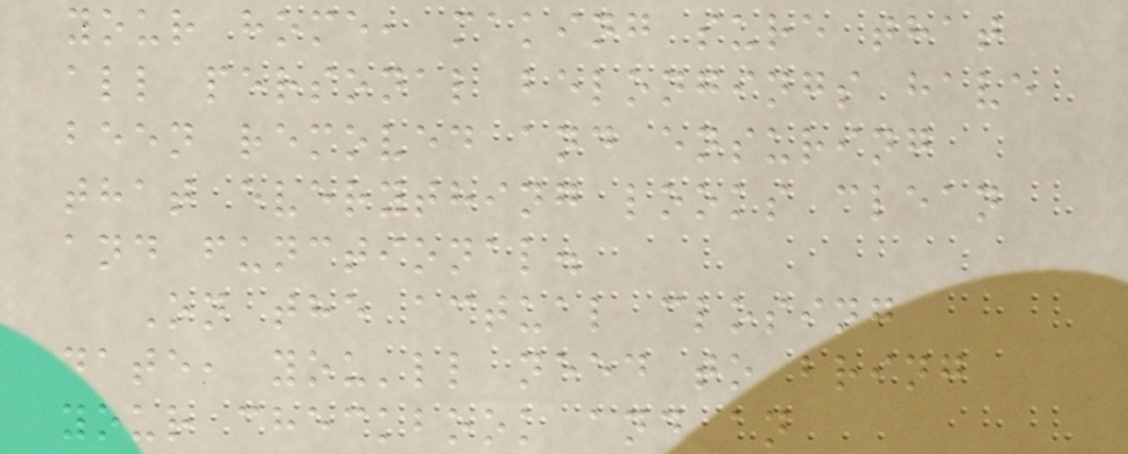your home, making sure that
all personal belongings have
been removed and ensuring
that everything looks clean
and functional.
On the actual closing
date, you'll need to bring
your checkbook and an
